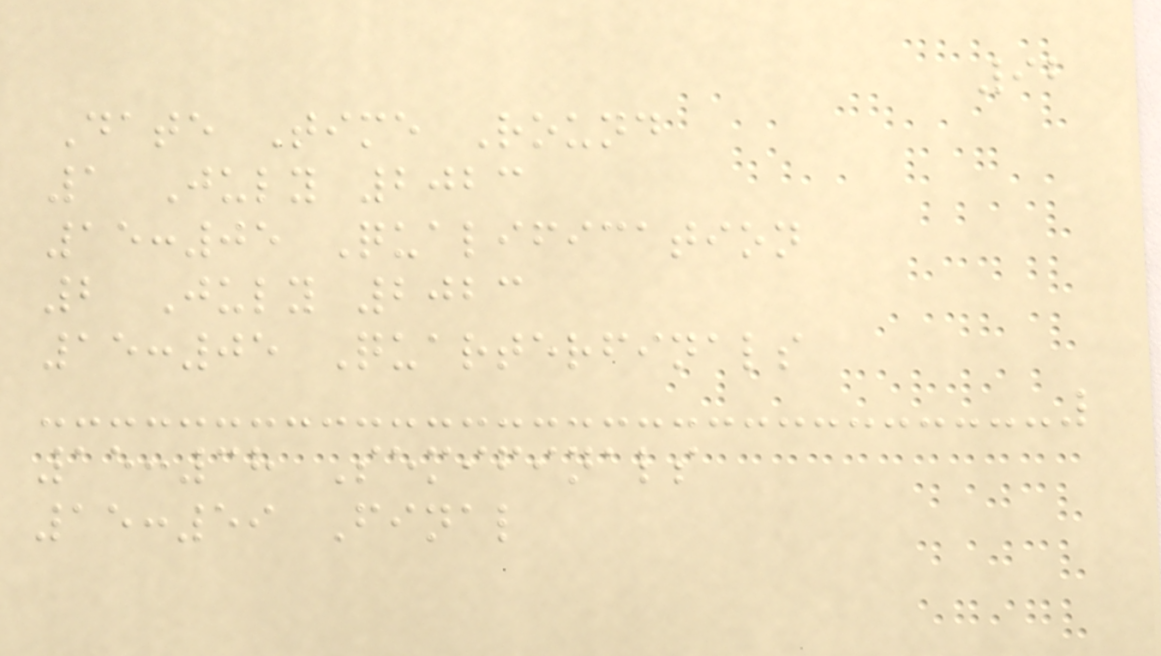92
Date Time Round
1 July 2023
15:05 Qualification
2 July 2023
15:05 Quarterfinals
15:38 Semifinals
15:59 Final
